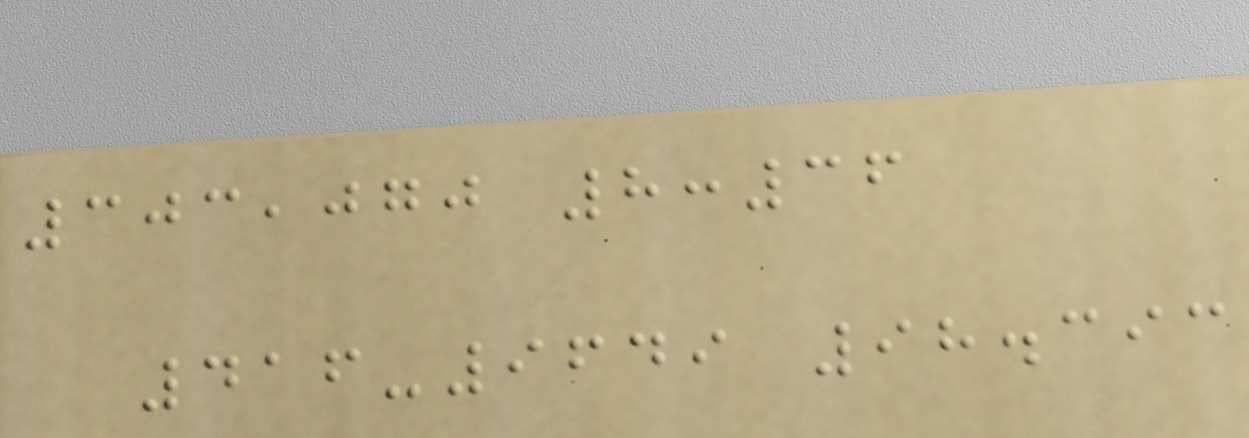303,070 8:36
416-9649 98.393
